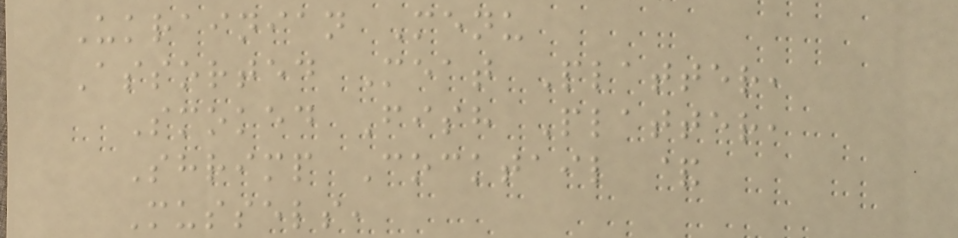Ukrainian Menu
Assorted Meat Platter,
Smoked Fish Platter,
Shrimp Cocktail &
Mussels,
